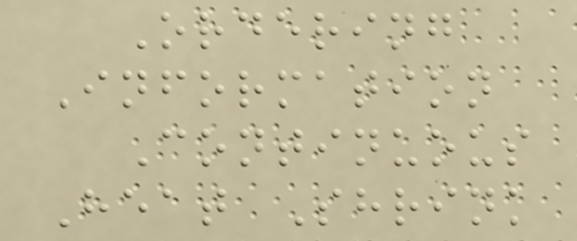Ordering
Information
Continuous
Heat Shrink
